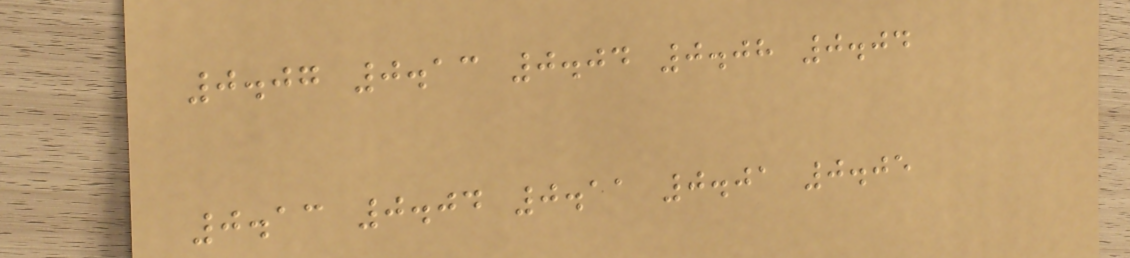0.07 0.13 0.04 0.08 0.04
0.13 0.04 0.11 0.01 0.05
